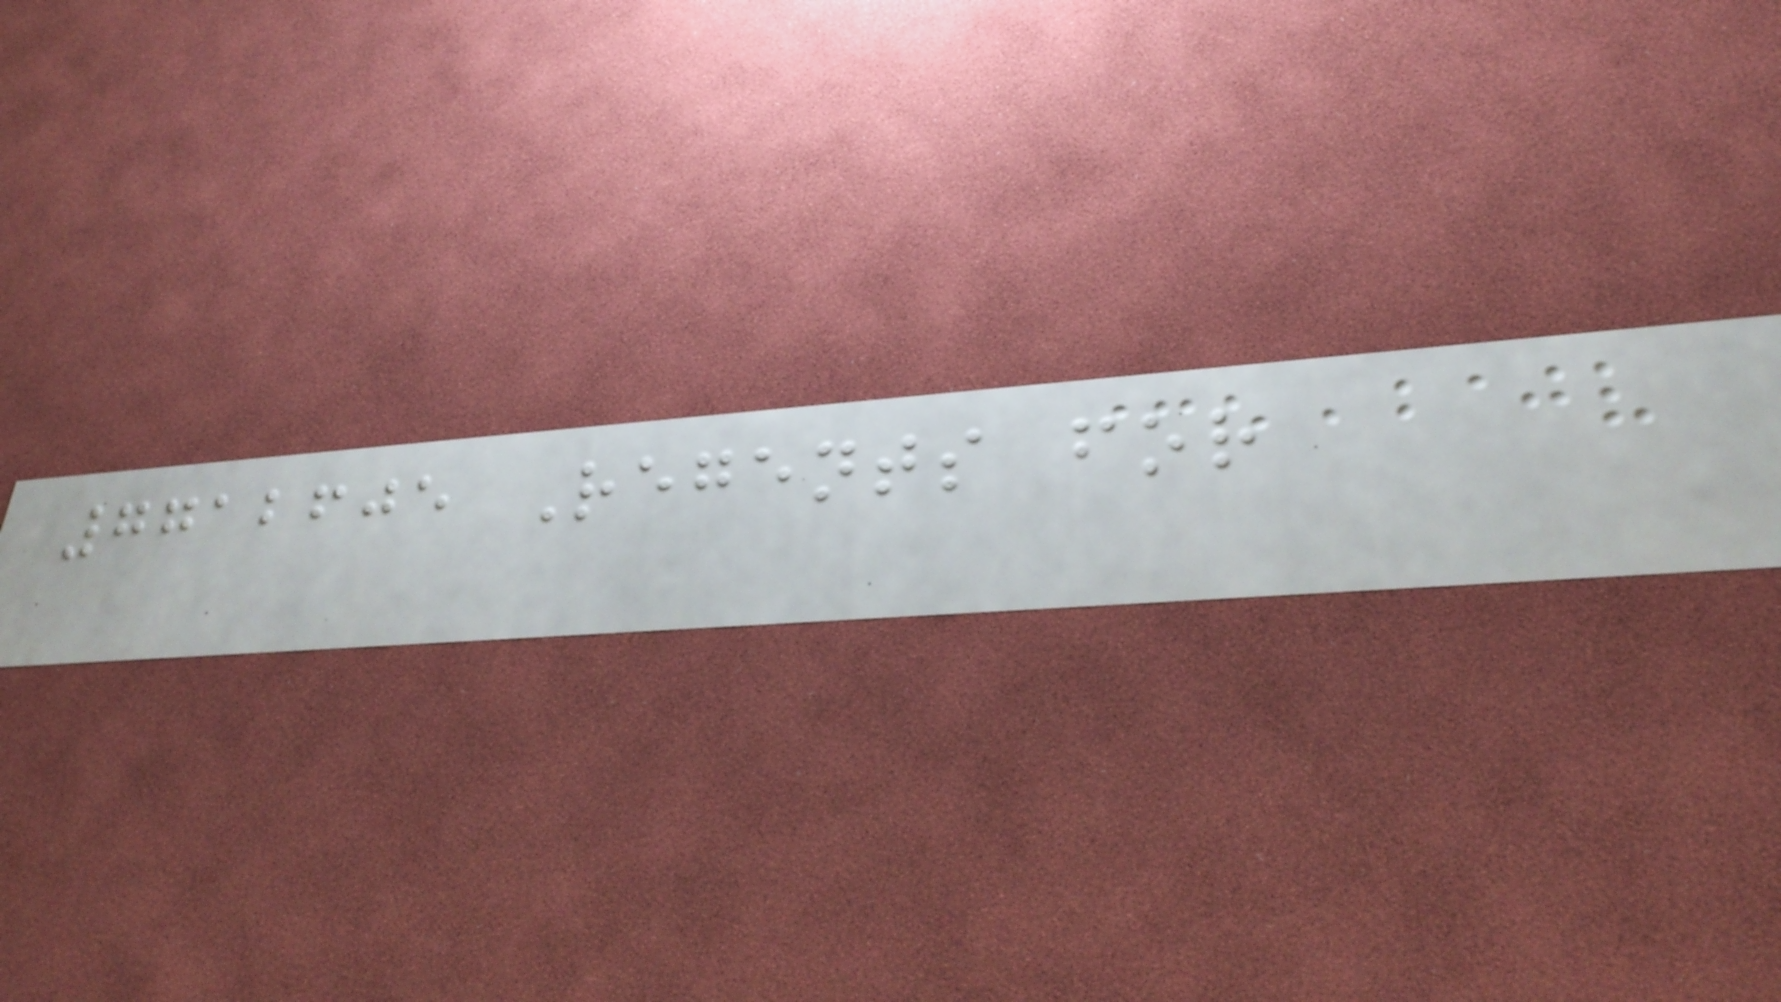7712605 Regents for
